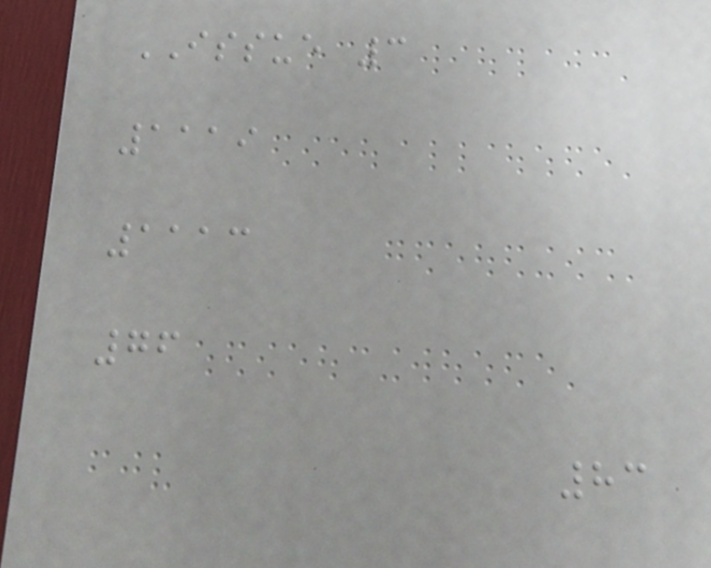ISSUE 3
1119
1113
76
83
